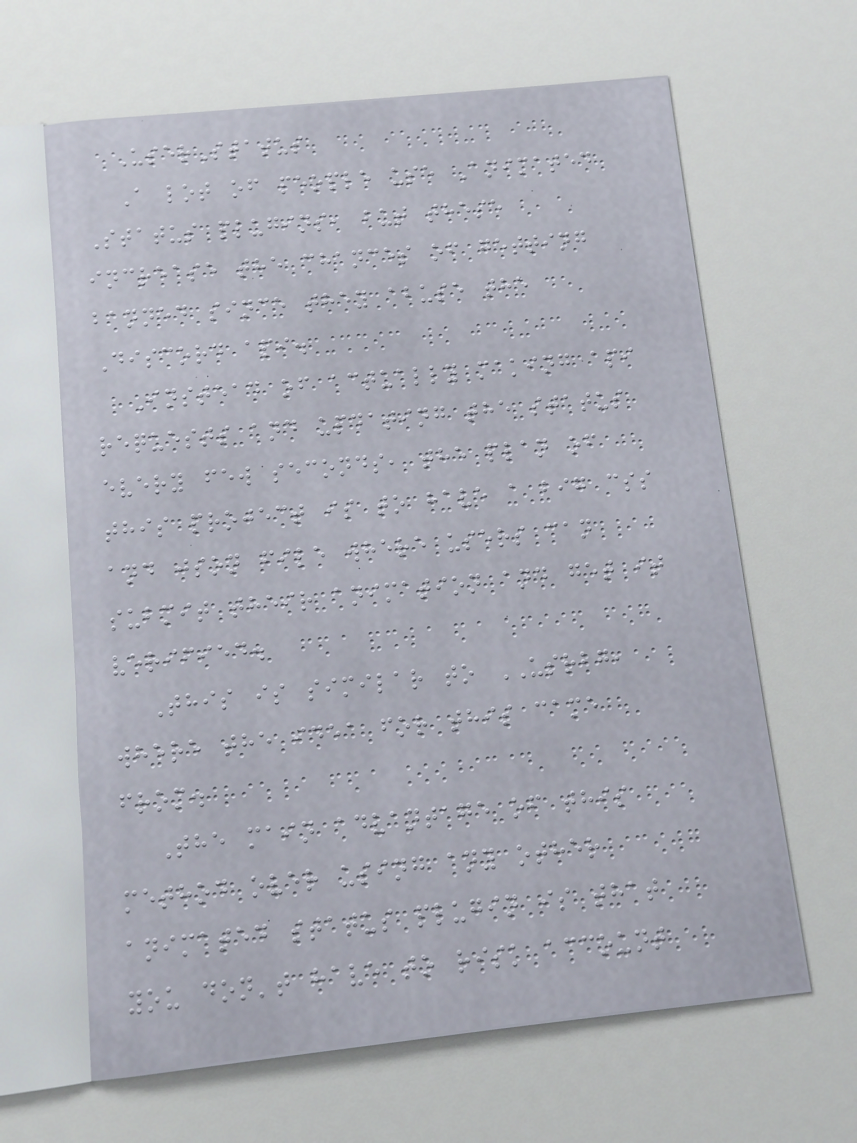UserStatus
A lot of people use Animated
Status plugins, but these
increase the chances of getting
banned since they abuse the
Discord api.
Instead of actually making api
requests and updating the status
every few seconds, the plan of
this project is to have a big css
and json file where users can
submit their animation and get it
verified.
This is similar to USRBG,
where the idea for this came
from.
The main advantage of this
method over using any other
animated status plugin is that
you don't have to risk account
